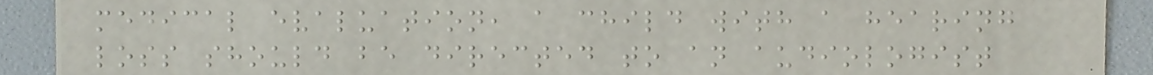medical evaluation, a child with a hearing
loss should be directed to an audiologist
